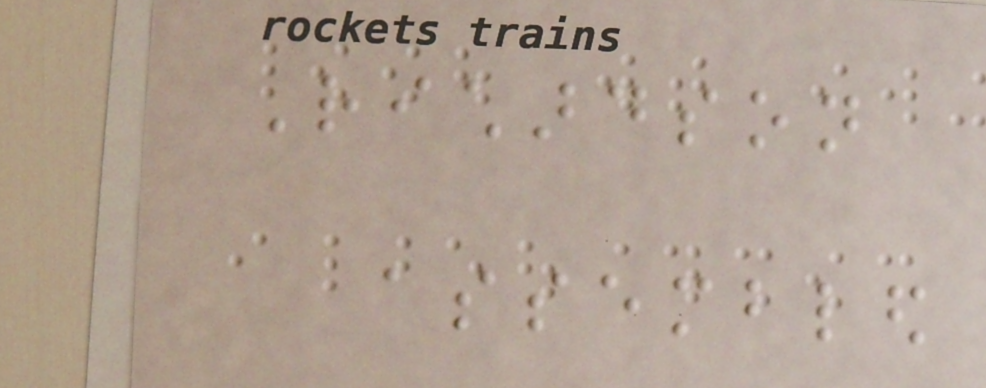Richardson
assembled
